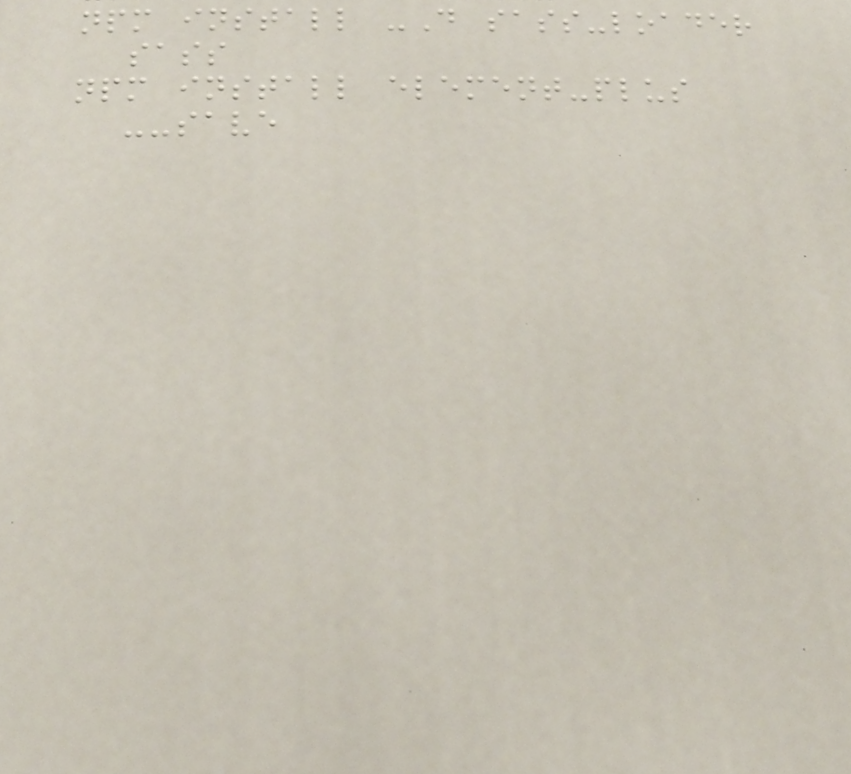npm install -D sass-loader
sass
npm install element-plus
--save
